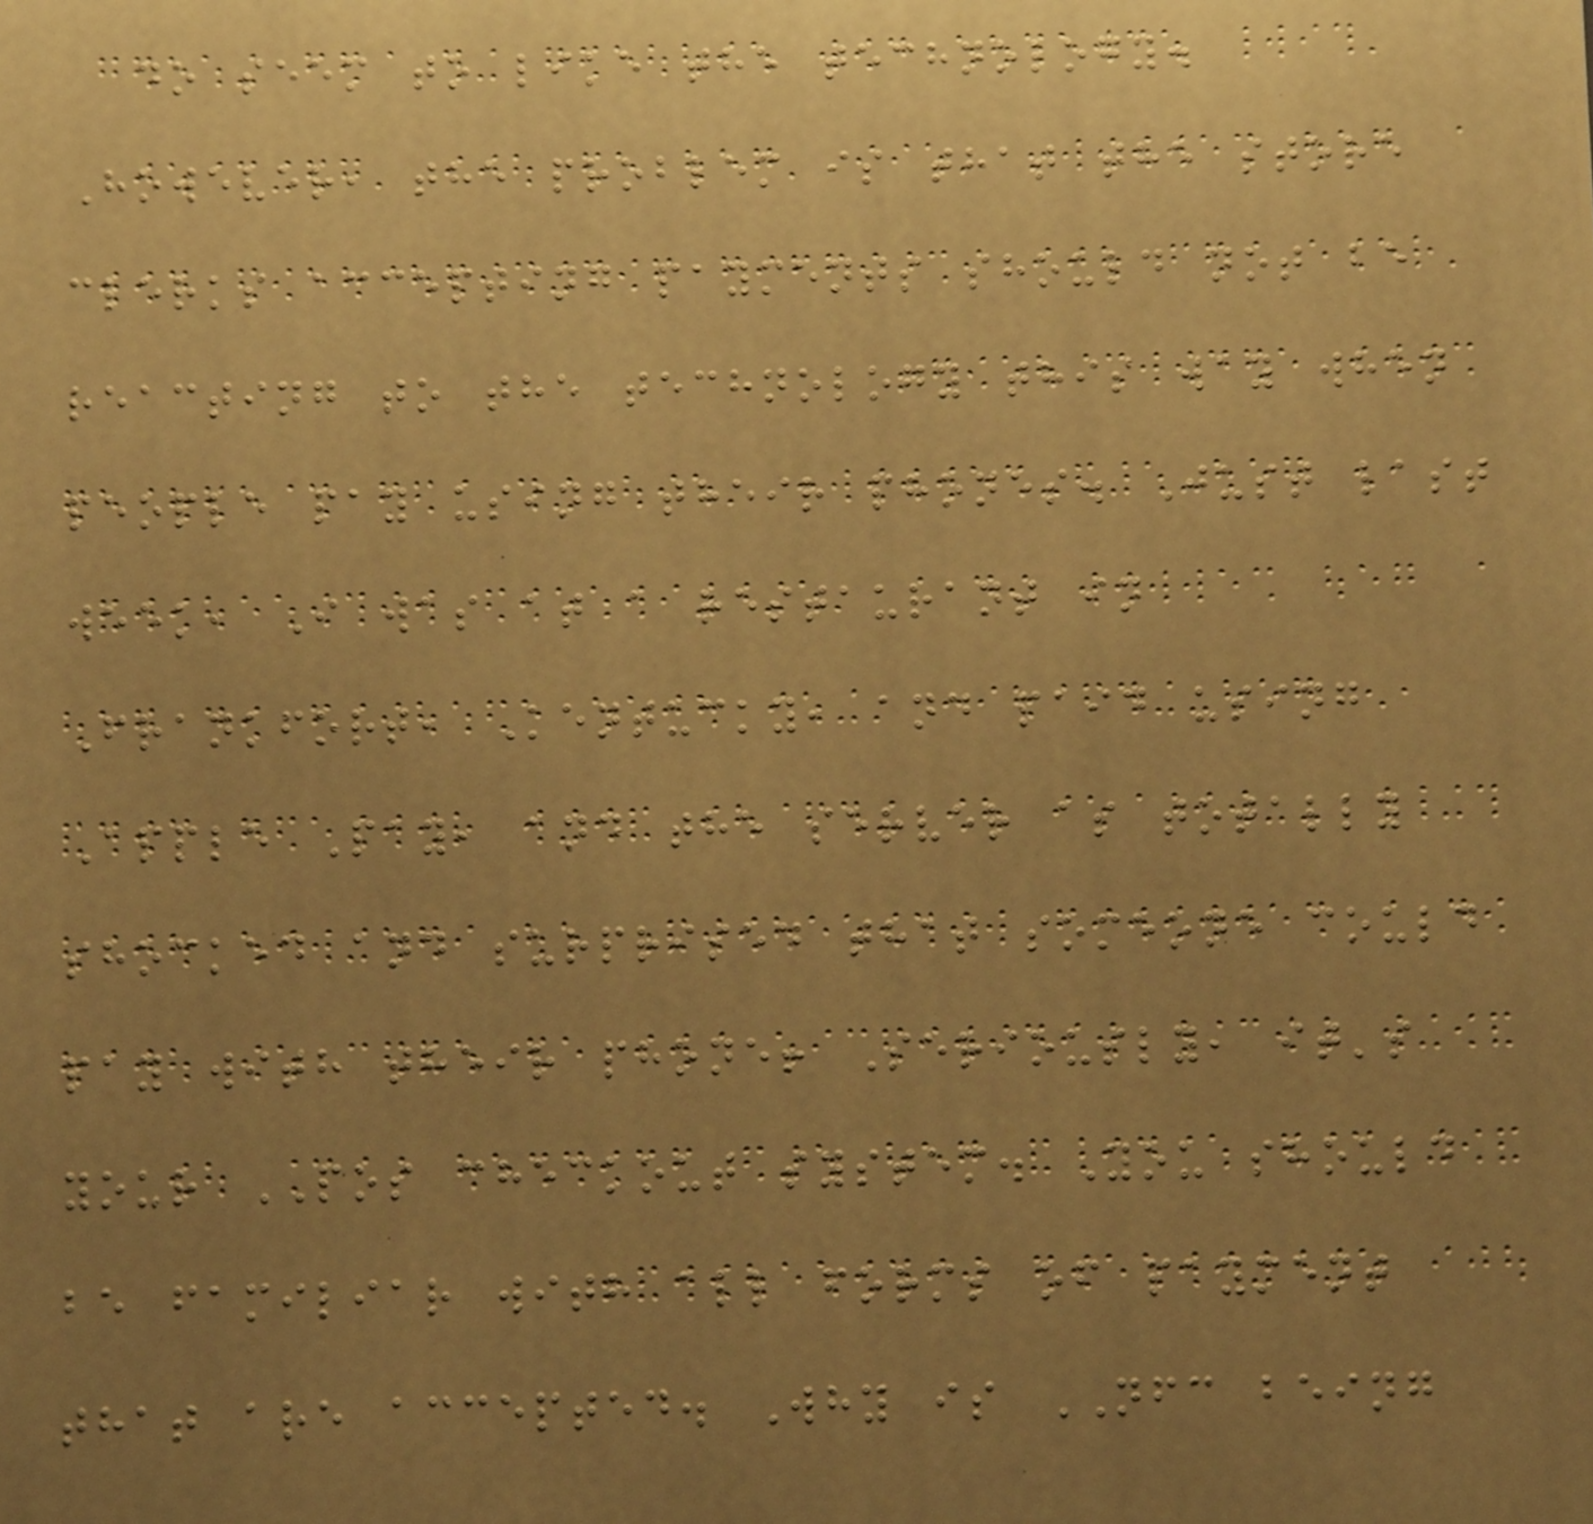do seem to like the technology.
However, the problem is that the store
clerks accepting payments should not be
reacting to the technology this way when
people pay using their phones. Just last
week, I was at a restaurant in
Frankfort, Kentucky, and paid using
Apple Pay, and the server as totally
shocked and surprised that someone could
pay with their phone! Seriously, it's
your POS checkout system. You should
be familiar with all forms of payment
that are accepted. Why is NFC being
